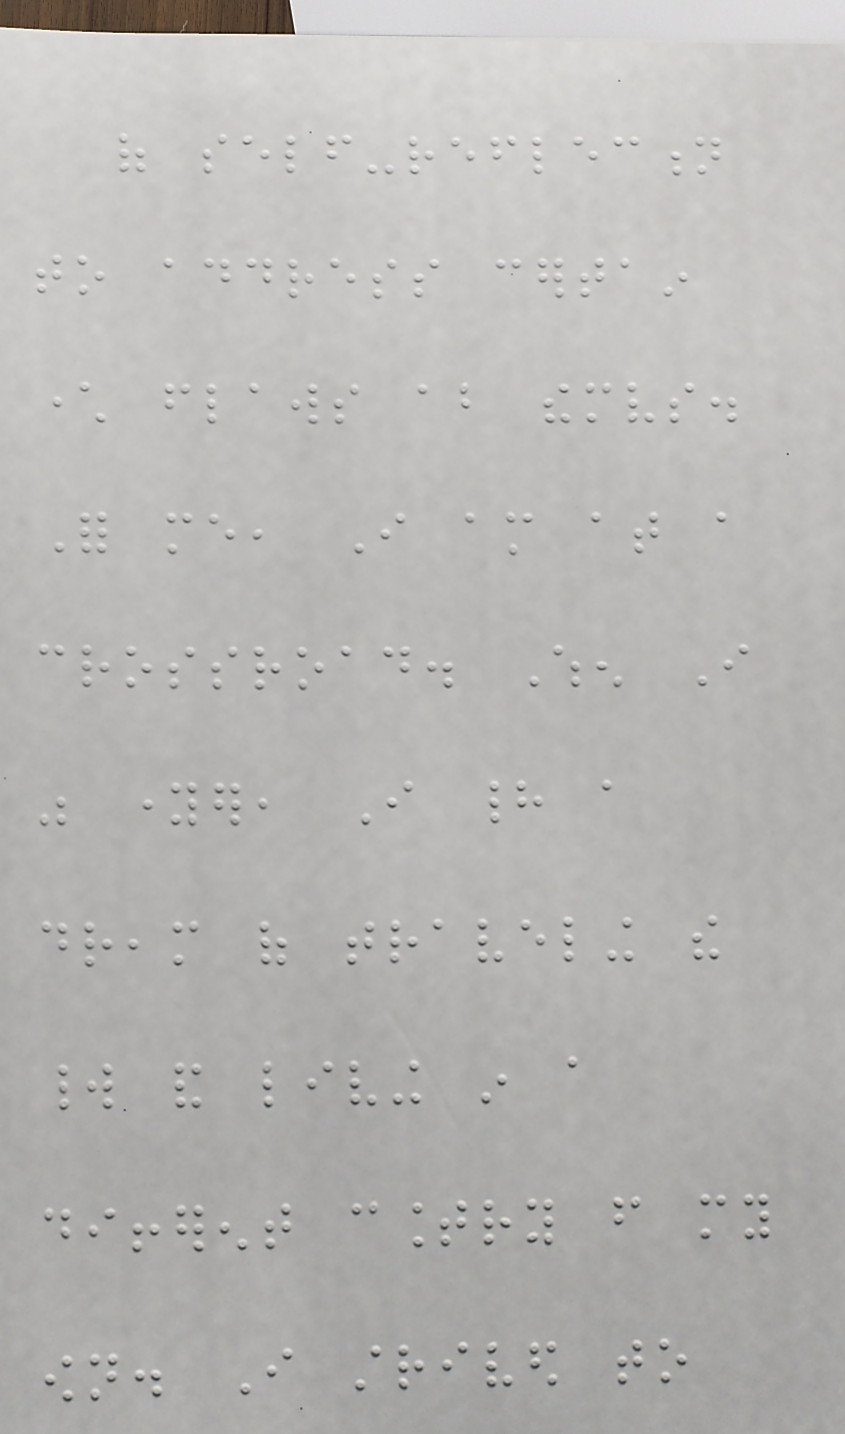of self-reflection
to address certain
character flaws about themselves.
For me, I am at a
crossroad. When I
was younger, I had a
dream of traveling the
world and living in a
different country from my
own. I strived to
